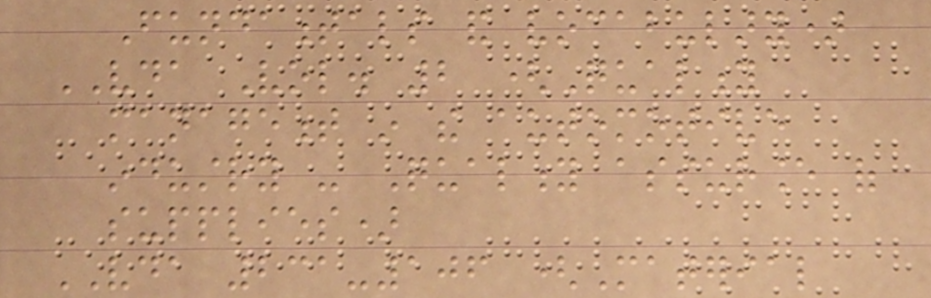Fundamentals and vocabulary)
VDA Vol. 2 (Quality
management in the automotive
industry - Quality assurance of
supplies)
VDA 231-106 (Material
